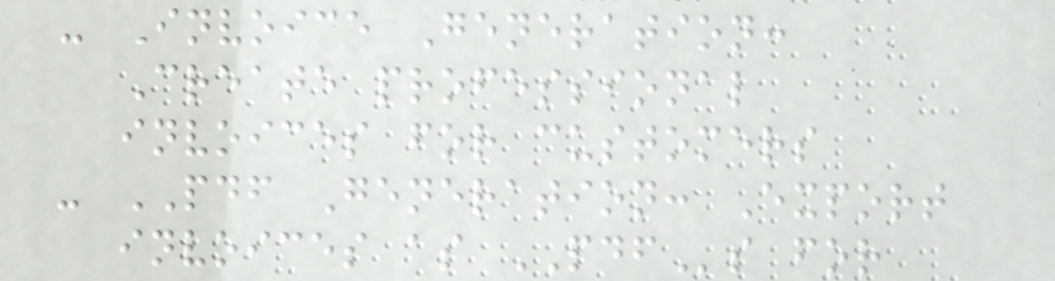- Invoice Generation:
Create professional
invoices for customers
- PDF Generation: Export
invoices as PDFs for
